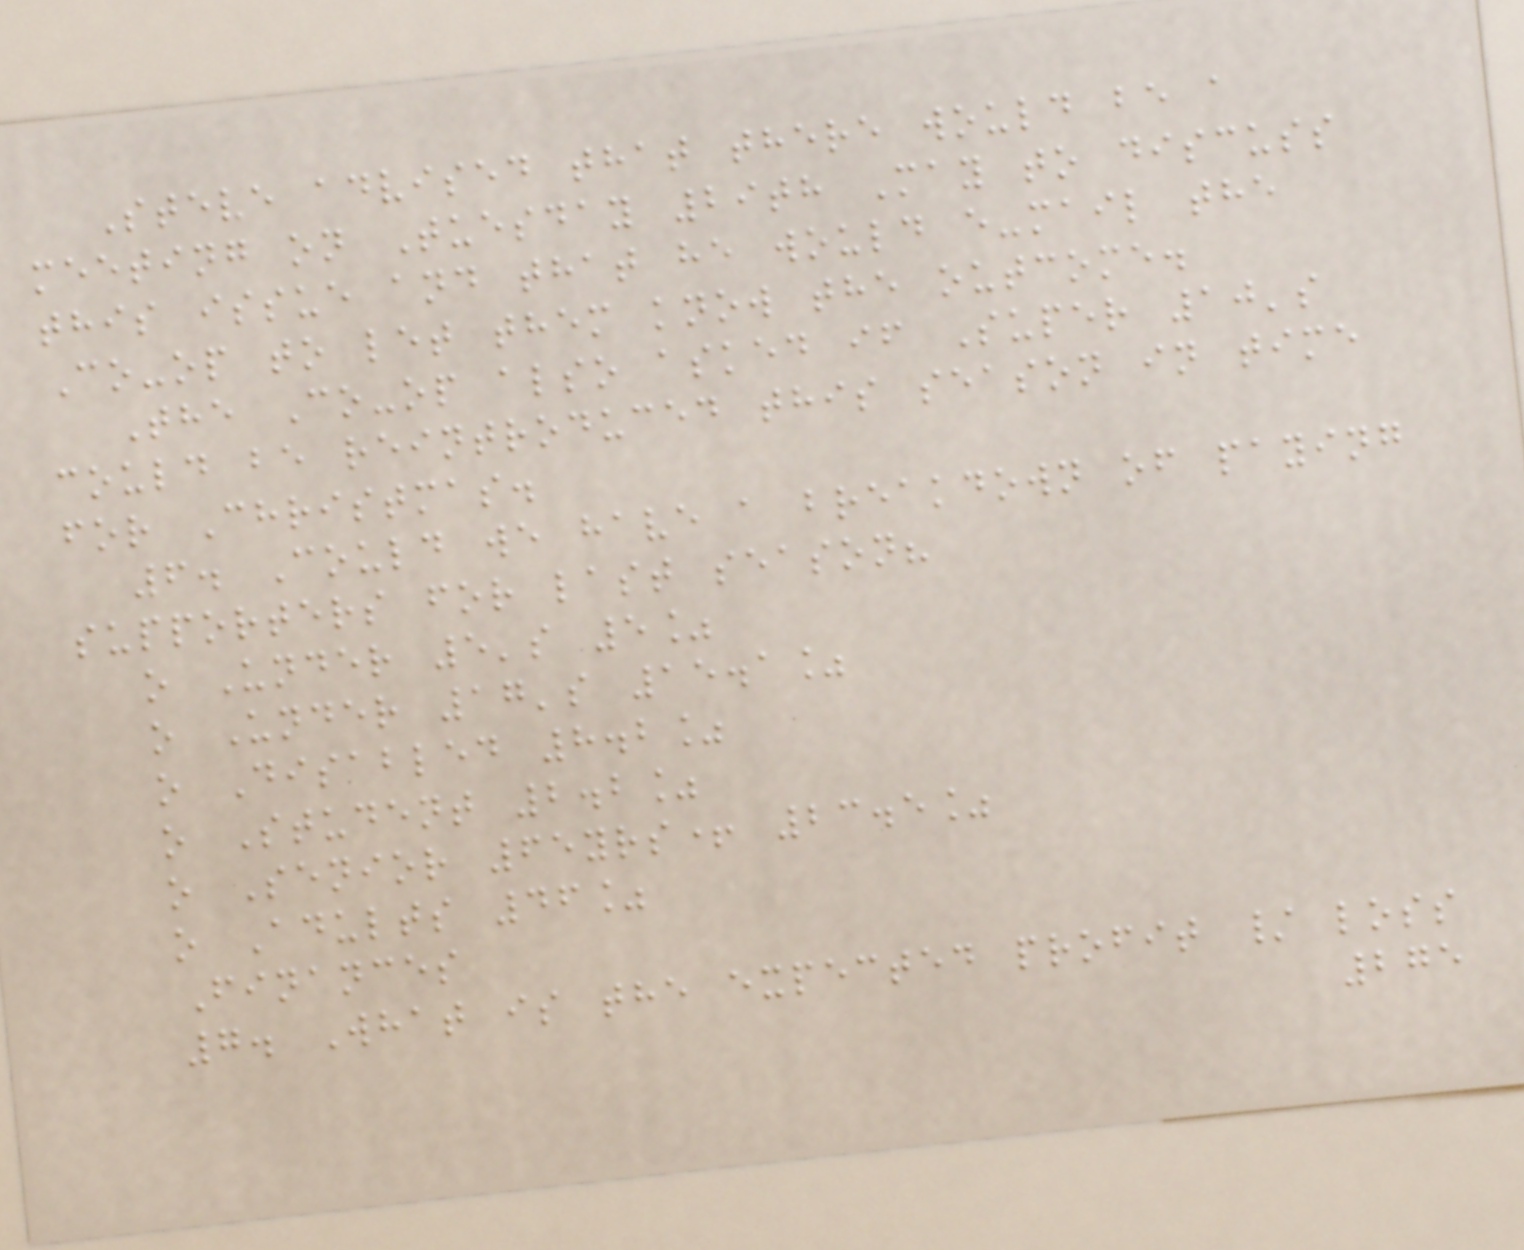Steve advised that there would be a
meeting on Tuesday 29th May to discuss
this issue and that he would e-mail the
Co-op to let them know the outcome.
The Co-op also asked if Super 10's
could be reintroduced this season in time
for Christmas.
6. Could we have a breakdown of paying
supporters for last season?
o Under 5's 5%
o Under 17's 15.1%
o Disabled 8.2%
o Student 2.2%
o Senior 65yrs+ 23.5%
o Adults 46%
Finances
7. What is the expected profit / loss
275
